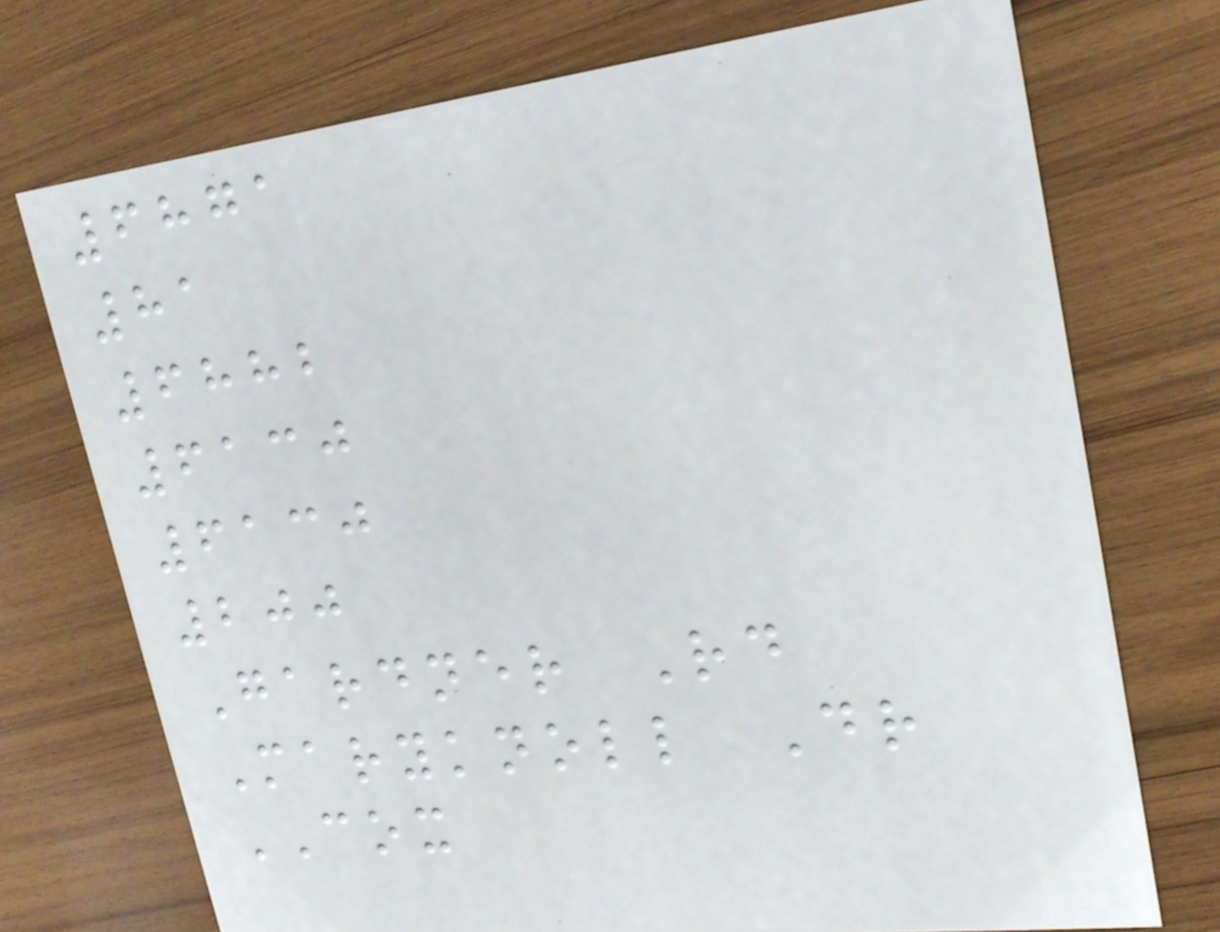6871
81
6882
6130
6130
200
Gardner Rd
Maryknoll Dr
COX
